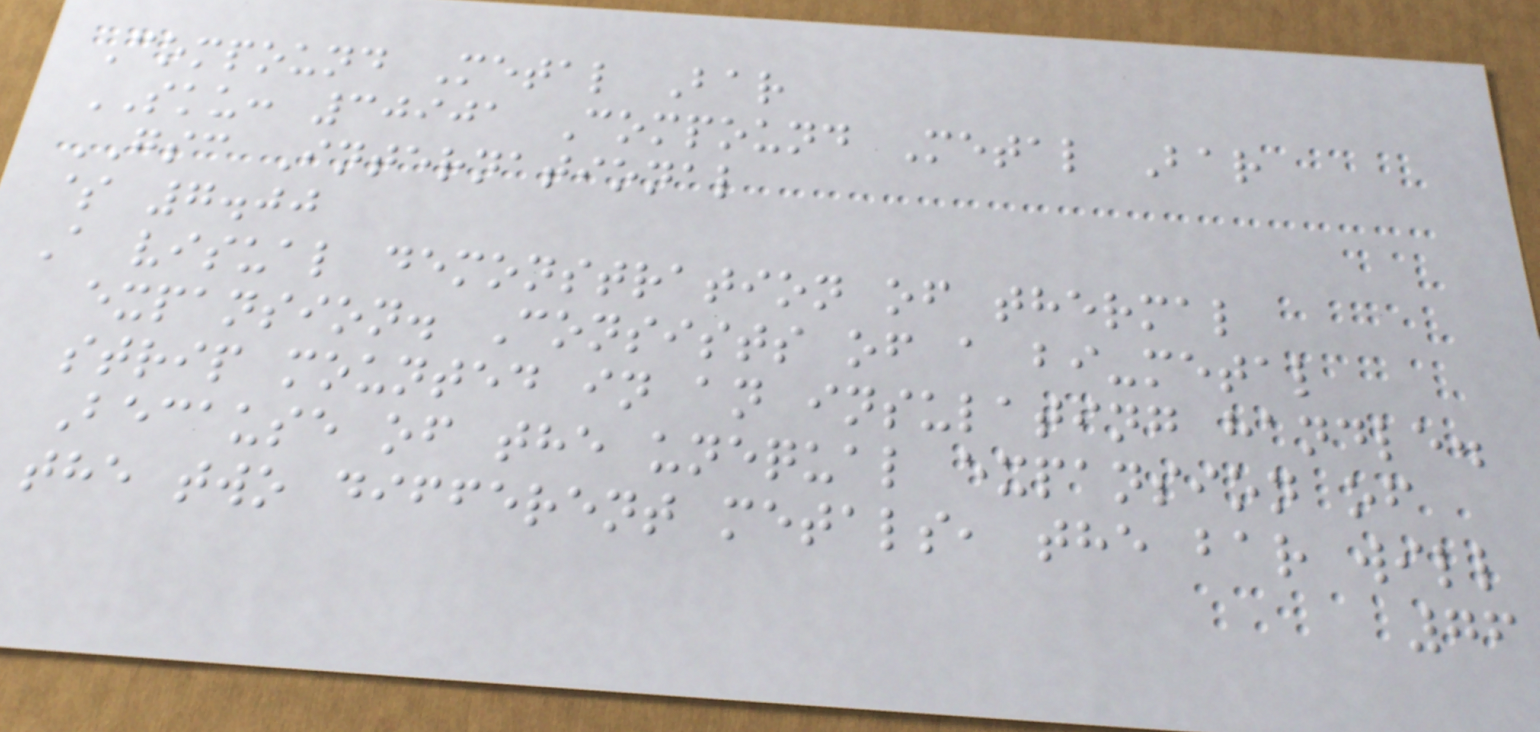Compound Metal Bar
SKU: 30901 Compound Metal Bar
GSC International
$ 7.00
A visual demonstration of thermal
expansion. Consists of a bi-metal
strip mounted in an insulating handle.
Because of the unequal expansion of
the two different metals, the bar will
76
